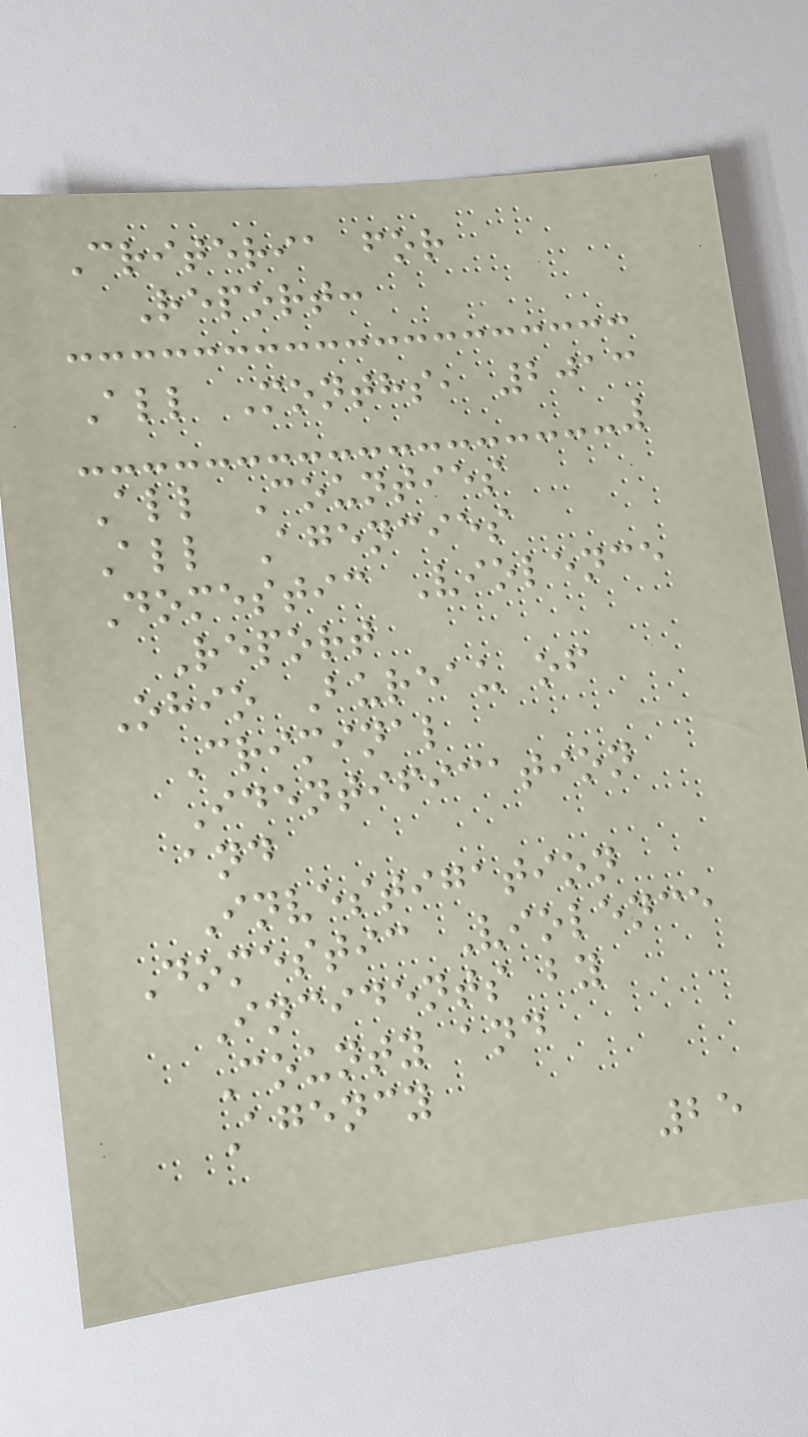Criteria for
Report:
All Months, 2013
All Counties
All Agencies
Domestic Violence
Report
Ohio Bureau of
Criminal
Identification
and
Investigation
Domestic Violence
Incidents by
County and
Agency
25
